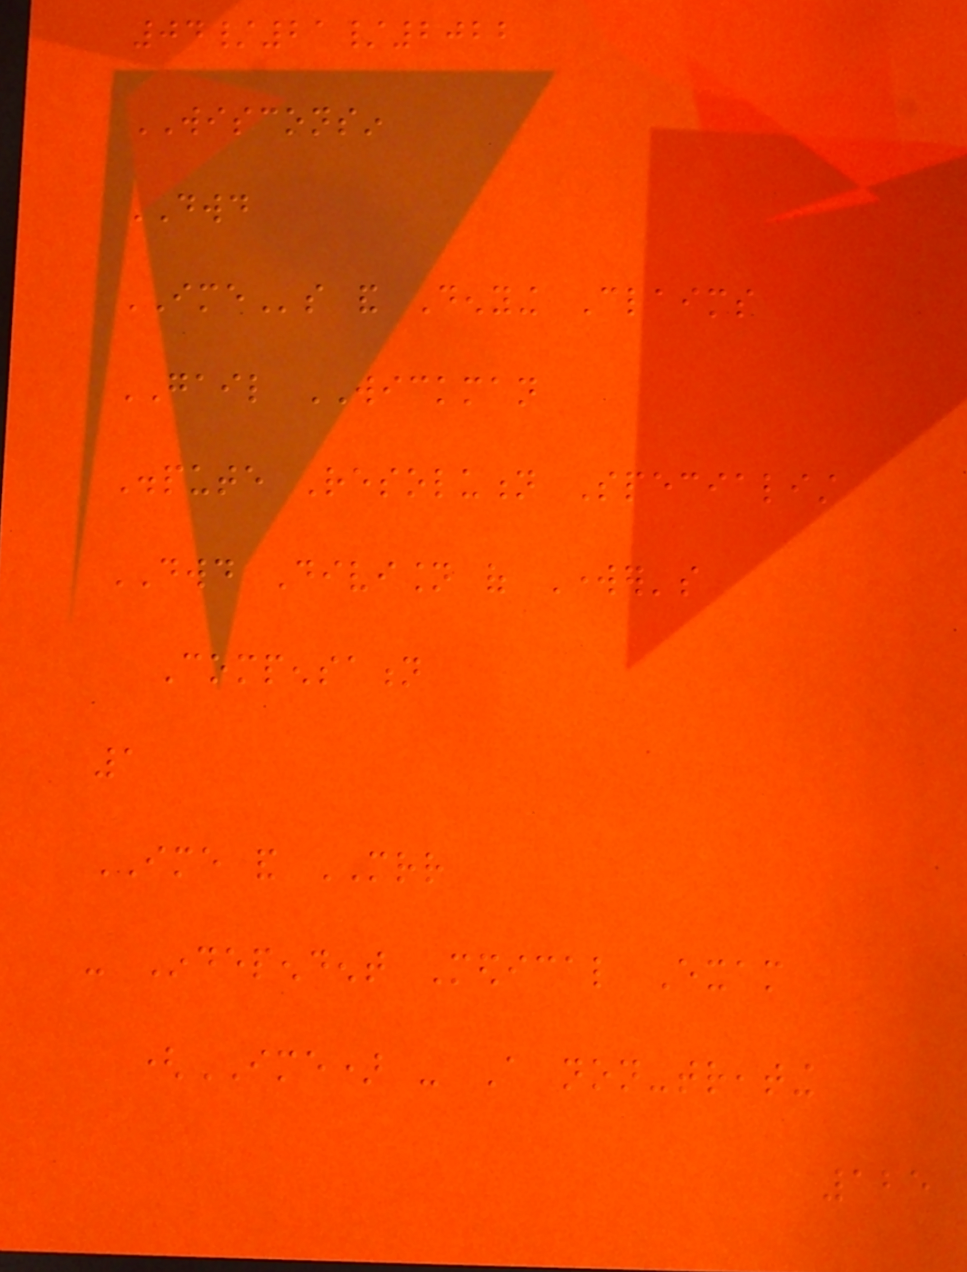04/21/2022
WISCONSIN
DWD
IMEs and Denying Claims
GAIL WICKMAN
Dispute Resolution Specialist
DWD Division of Worker's
Compensation
1
IME and MRR
- Independent Medical Exam
(IME) - A non-treating
125
